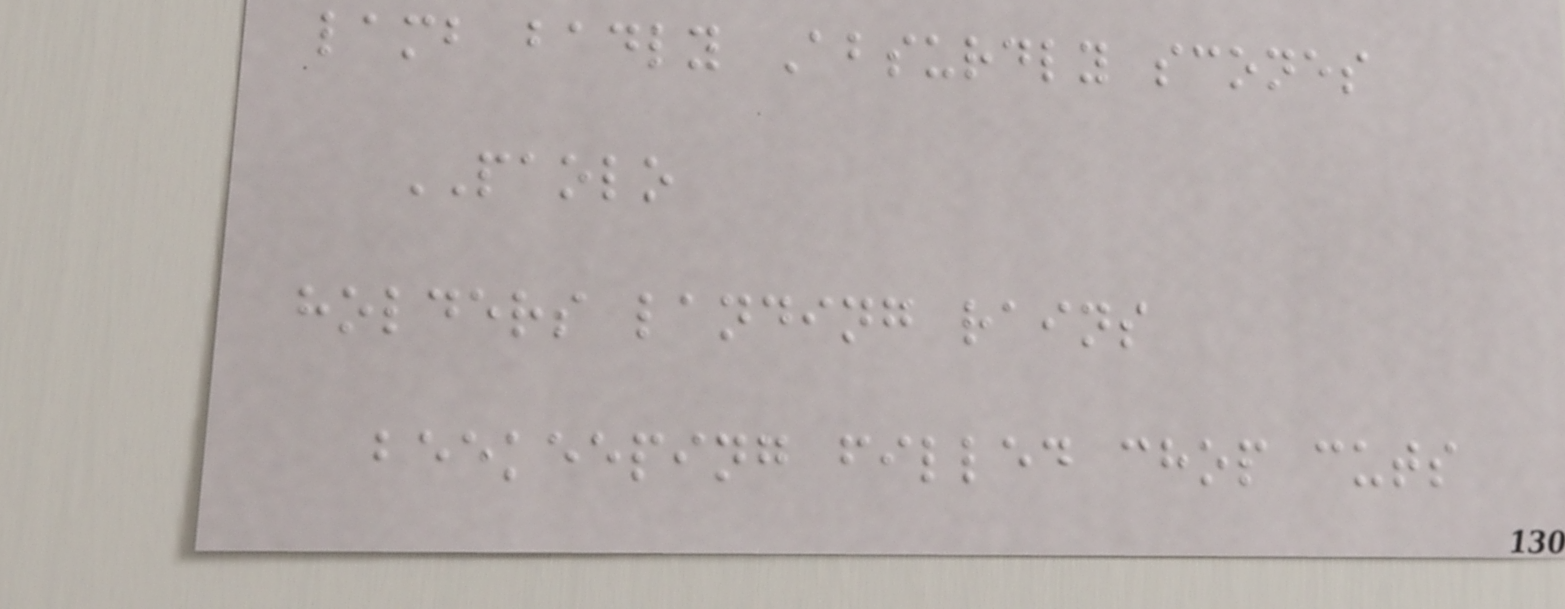lamb badly Absurdly scones
PAOLO
holders landing rains
beekeeping filled chop cuts
